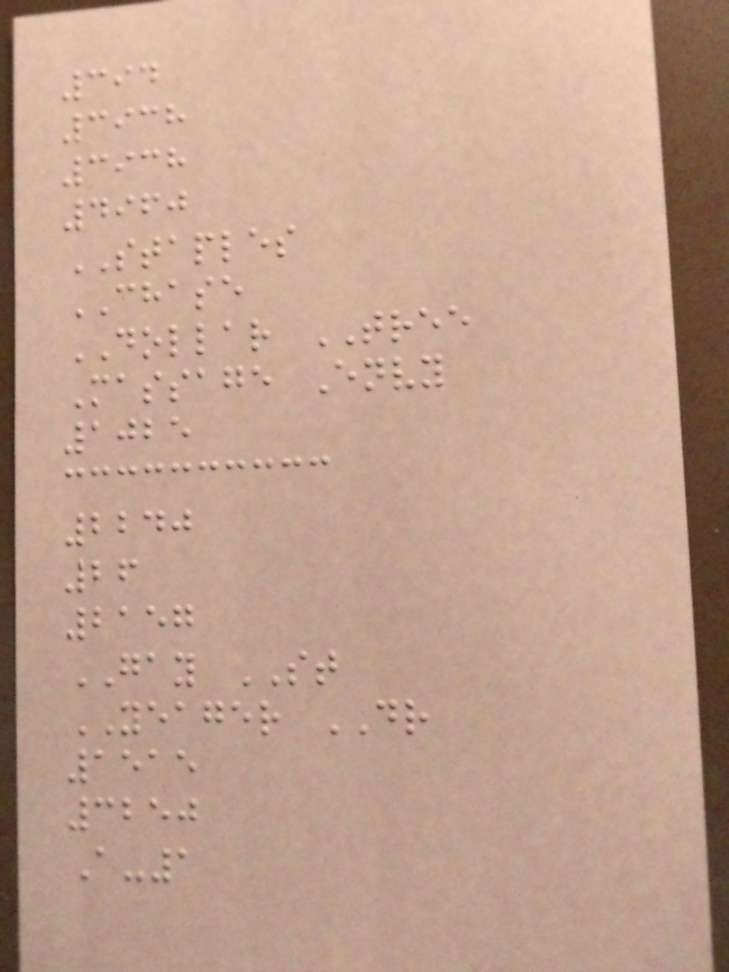394
3938
3938
4960
STAPLES
CHASE
DOLLAR TREE
Massage Envy
1025
2240
26
2157
GAY ST
YEAGER DR
1515
3250
A-1
